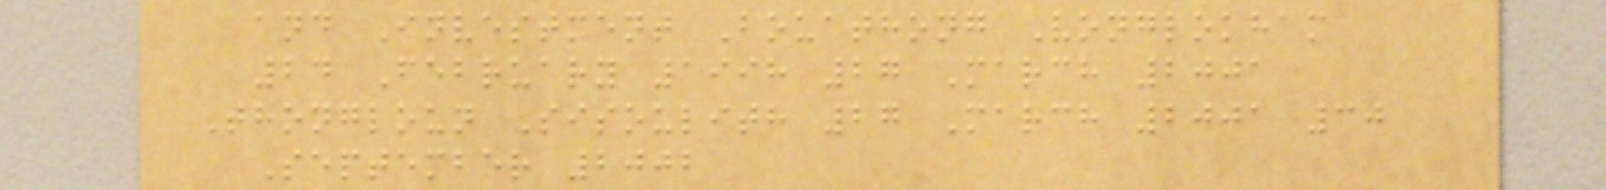and Investment Bouathong Vonglokham
24 February 1998 27 March 2001
Thongloun Sisoulith 27 March 2001 30
September 2002
